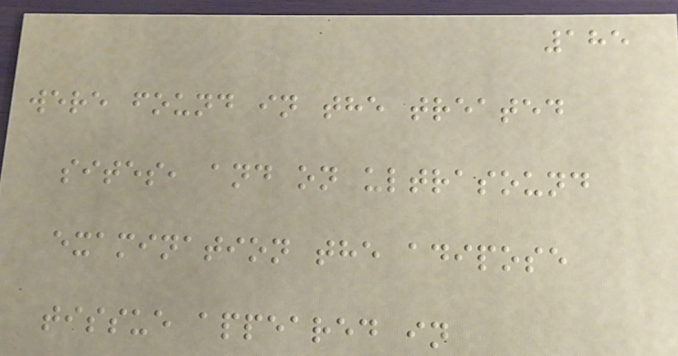185
were found in the treated
sites, and on ultrasound
examination the adipose
tissue appeared in
